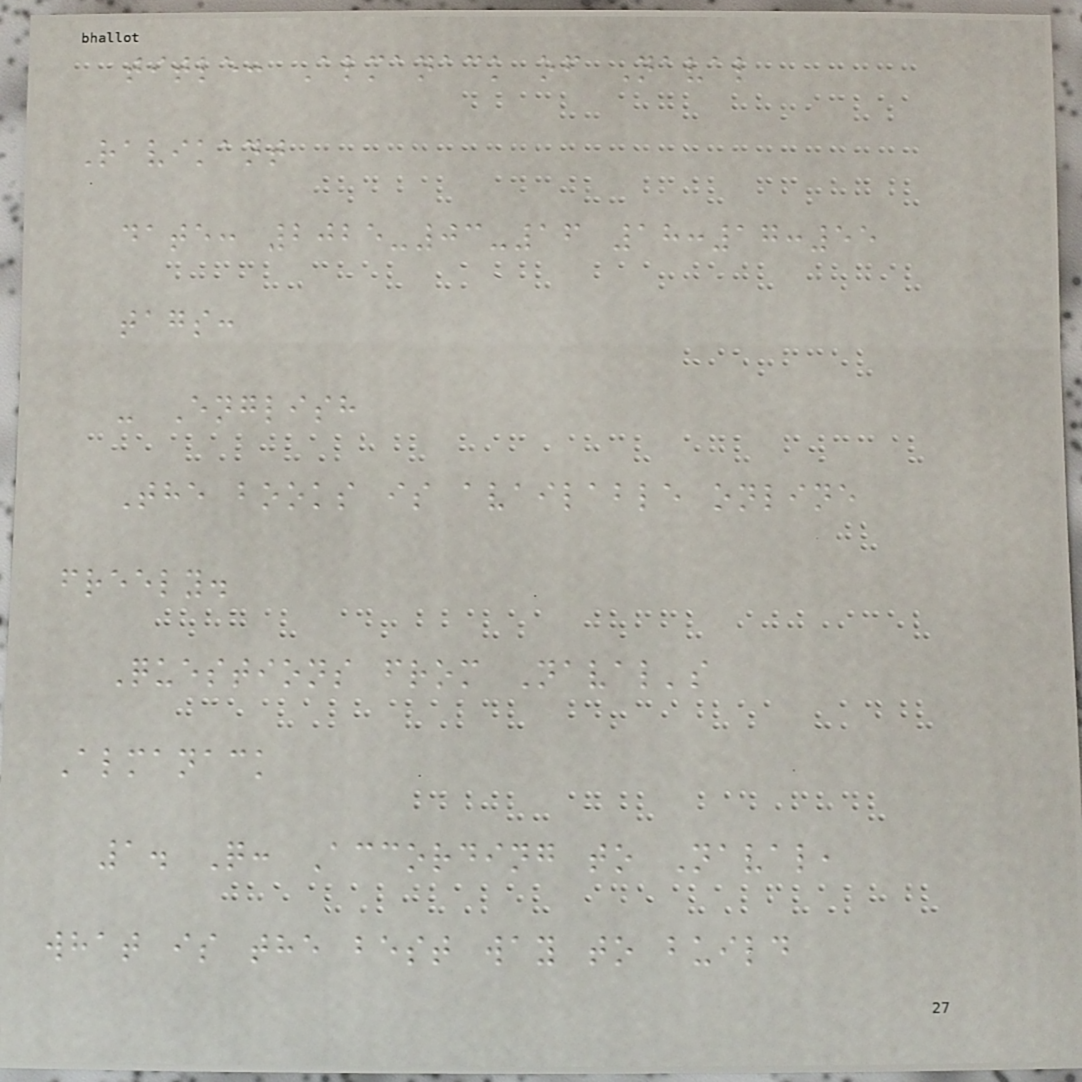title: Almanack of Naval
Ravikant
date: 2025-03-16 18:17:55
tags:
- English
The books is available online
freely.
Questions from Naval's
Almanack
1. Q: According to Naval,
what is the best way to build
